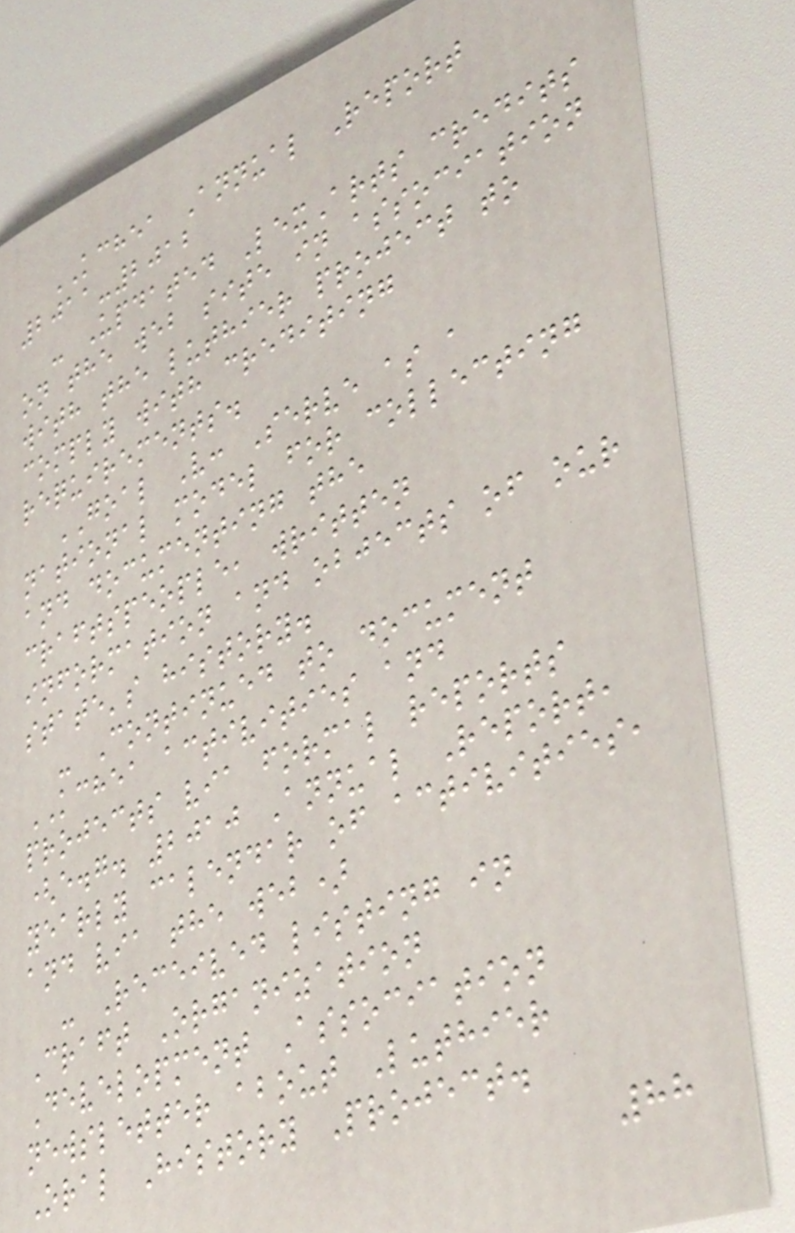KCHEA Annual Report
2011-2012
- Updated LexArts credits
on the web site in association
with the luthier project to
comply with crediting
requirements.
GOAL V: Serve as a
national model for collecting
and documenting the
craftspeople, written
information and objects of our
state's history.
- Continued to document
KCHEA activities and
projects via formal reports
(e.g. 2010 Annual Report,
yearly calendar of activities,
and via the web)
- Received listing in
Craft Organization
Development Association
newsletter about Luthier
Oral History Project.
88
